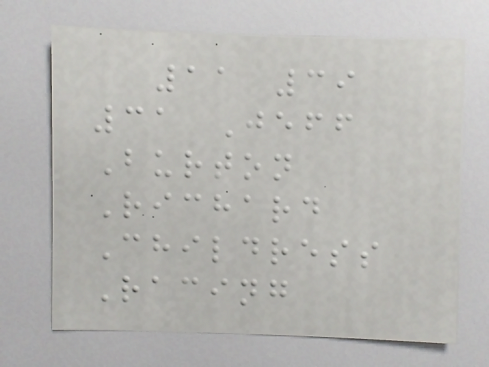11 39
31 Jeff
Burton
Richard
Childress
Racing
